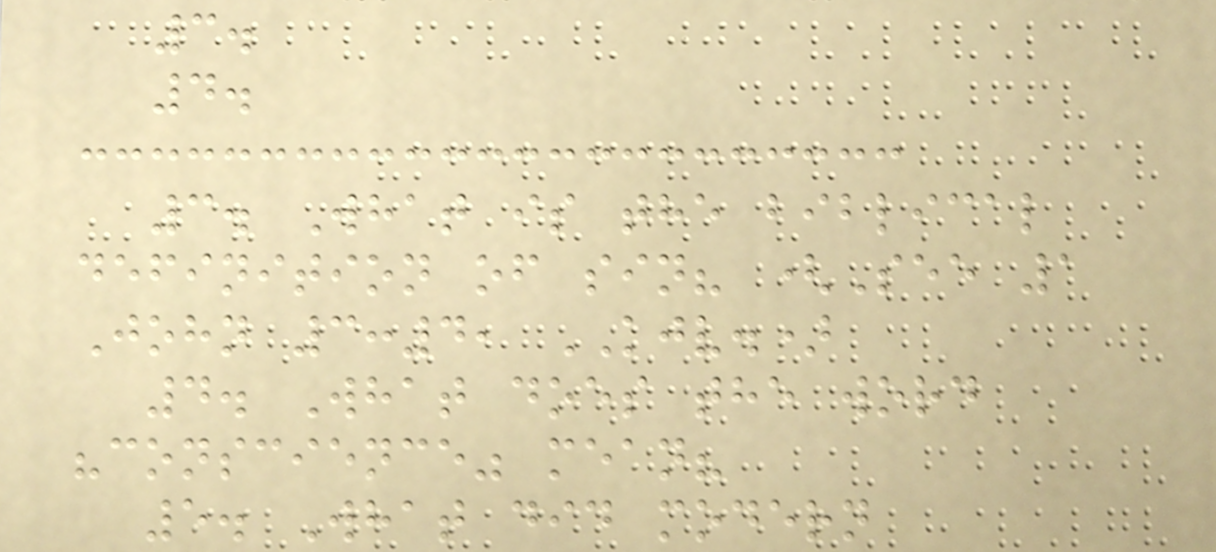3.
4.
3. What is the biblical
definition of sin? (See 1
John 3:4, KJV.)
4. What does the word
"conscience" mean?
5. What did modern
